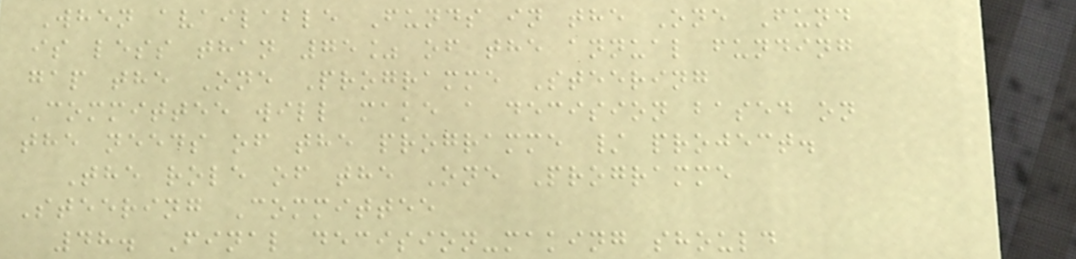When available Funds in the One Fund
is less than 75% of the annual funding
gap the One Programme Steering
Committee will make a decision based on
the needs of the programme / project.
The role of the One Programme
Steering Committee
48. Final decision-making should
